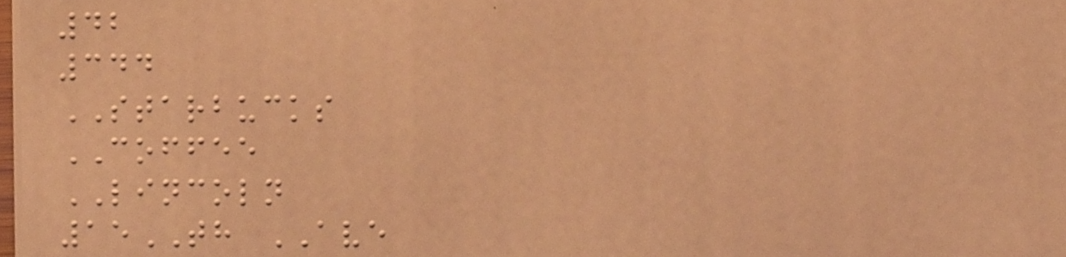42
344
STARBUCKS
COFFEE
LINCOLN
15TH AVE
